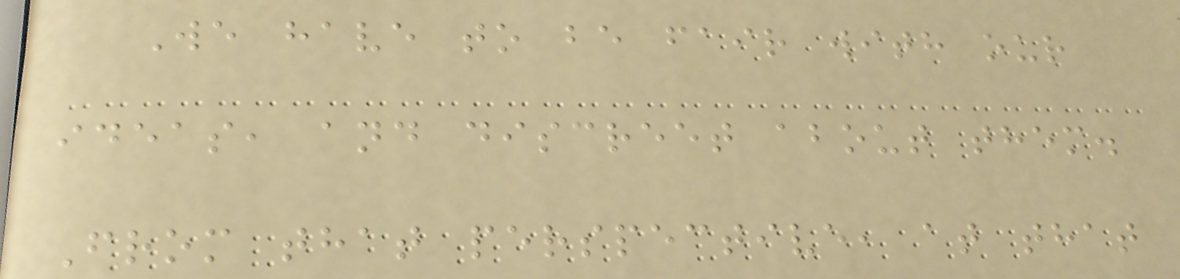We have to be fair with our
ideas, and discreet about them.
From that perspective, at that
